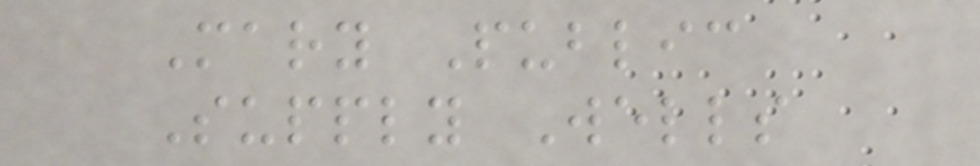Mary Public
Supply Wells
